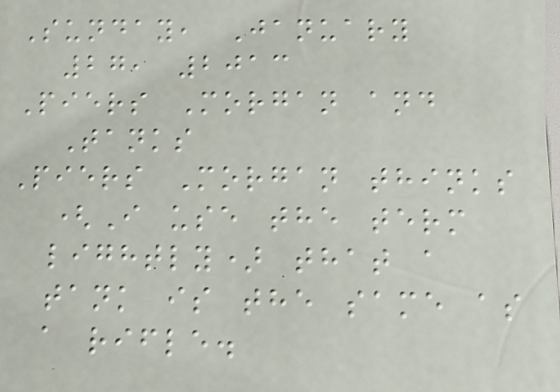Sunday, January
27, 2013
Piers Morgan and
Tanks
Piers Morgan thinks
(I use the term
lightly) that a
tank is the same as
a rifle.
